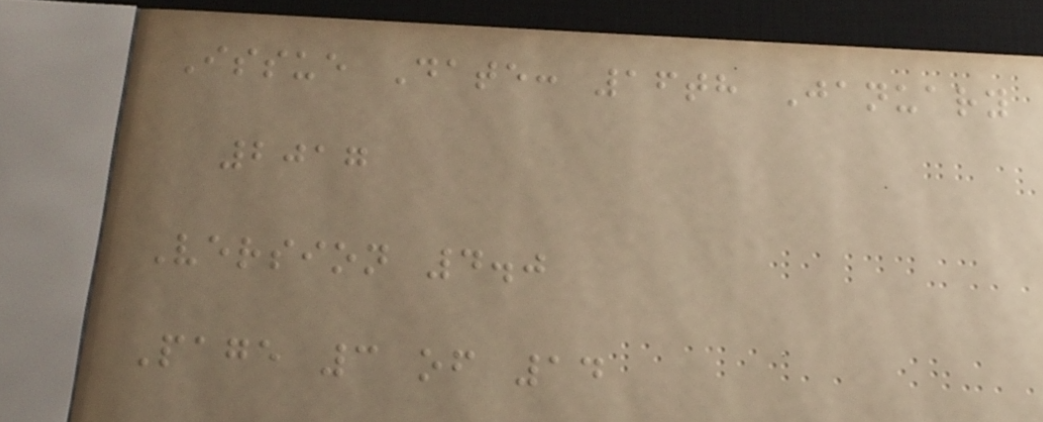Issue Date: 16th January
2017
Version 4.0
Page 3 of 14
